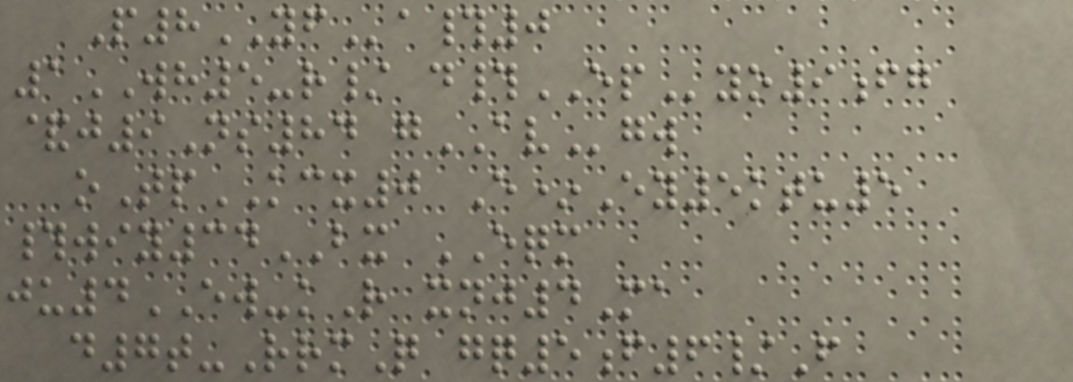P8YFa#0
1WH5-r/ d#EPyo9fg
&j9Ns84 gAVgw
oTpKCX0 E*Ey5ktu5
#wiy34BX EQM
ju4EW-kR xnj4Ma
d7t-RrmQ gq5f6/F
